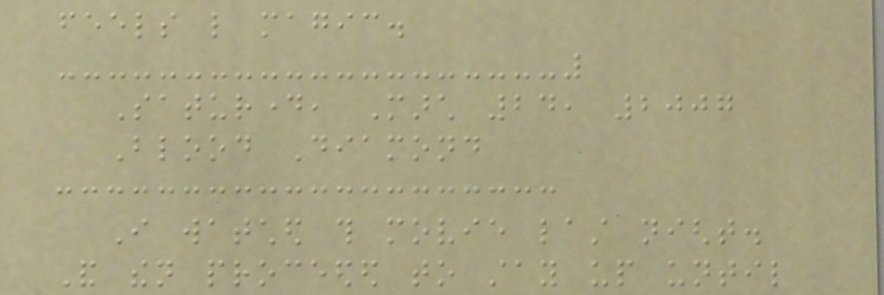feels like magic.
Saturday, March 24, 2007
Blood Diamond
I watched this movie last night.
And then proceeded to stay up until
